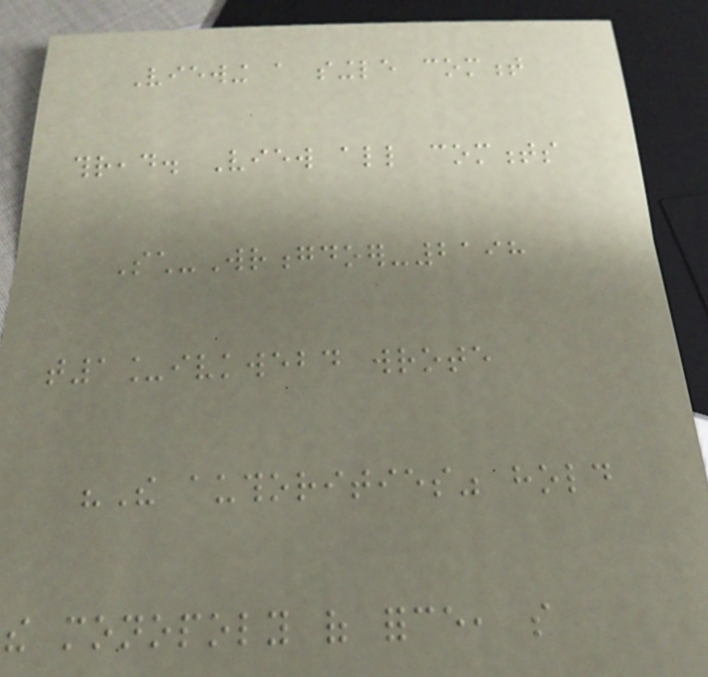Viewing a single comment
thread. View all comments
Such-Wrongdoer-2198
t1_ivkwebd wrote
"The authorities" hold
the monopoly of force, so
